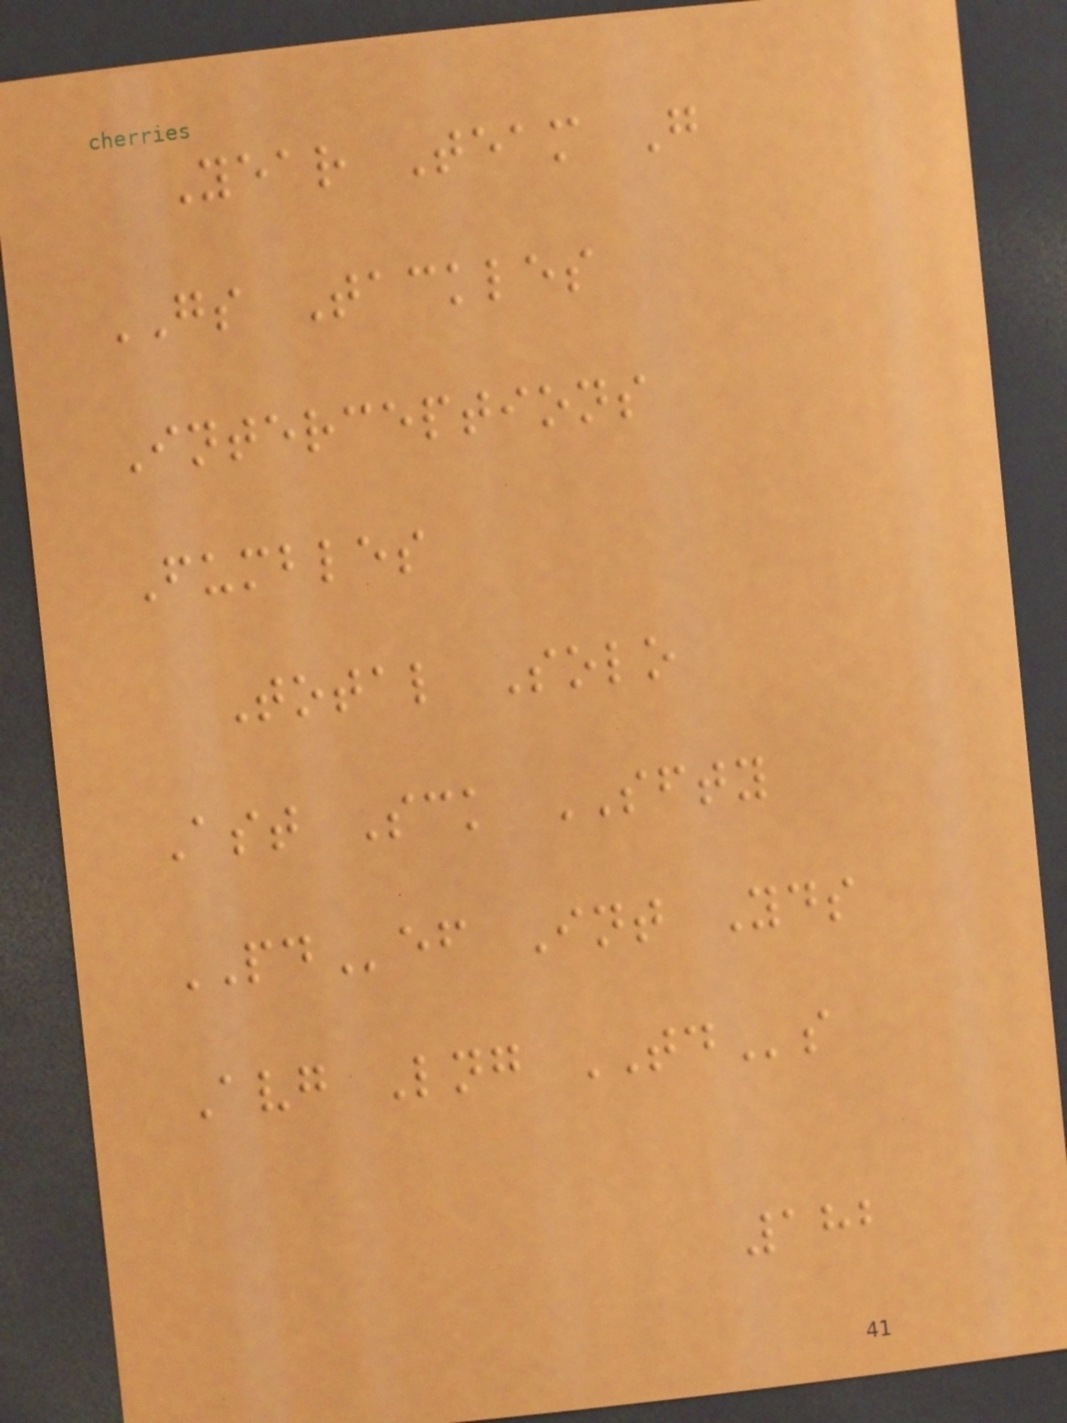Year Team G
GS Tackles
Interceptions
Fumbles
Total Solo
Ast Sck SFTY
PDef Int Yds
Avg Lng TDs
182
